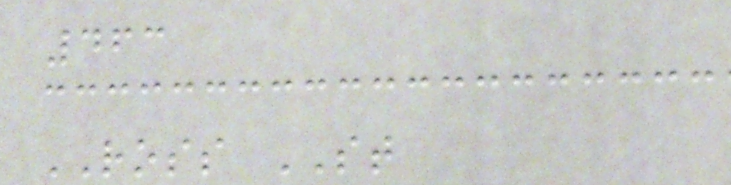463
ROSS ST
